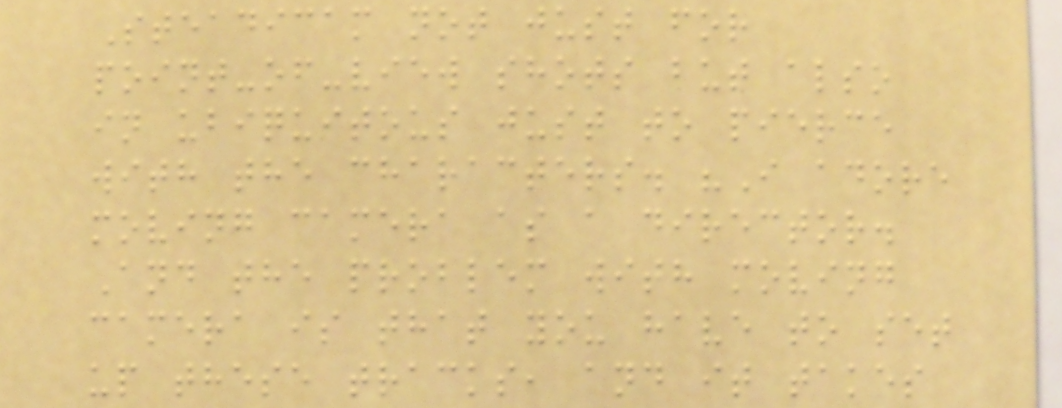Steadicam not just for
point-of-view shots but also
in ubiquitous just to pierce
with the characters. "I adore
moving camera as a director.
And the problem with moving
camera is that you have to set
up these tracks, and it takes
